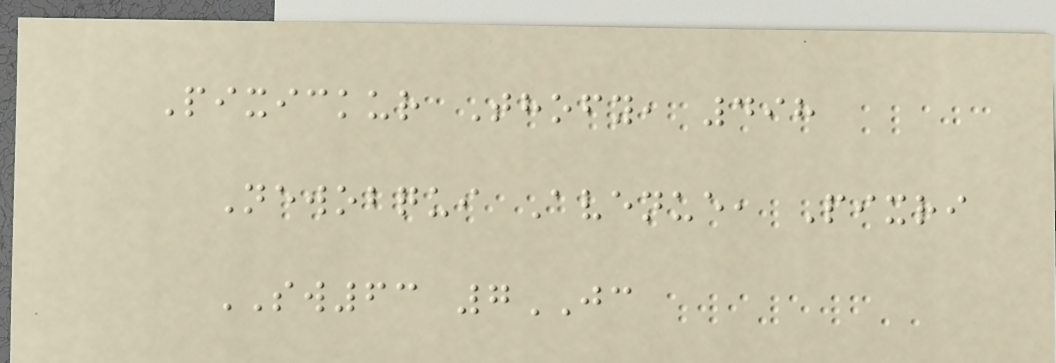Pixickur Thofy, 498
Newobqui Avenue, Pixri
SW63 7JC
